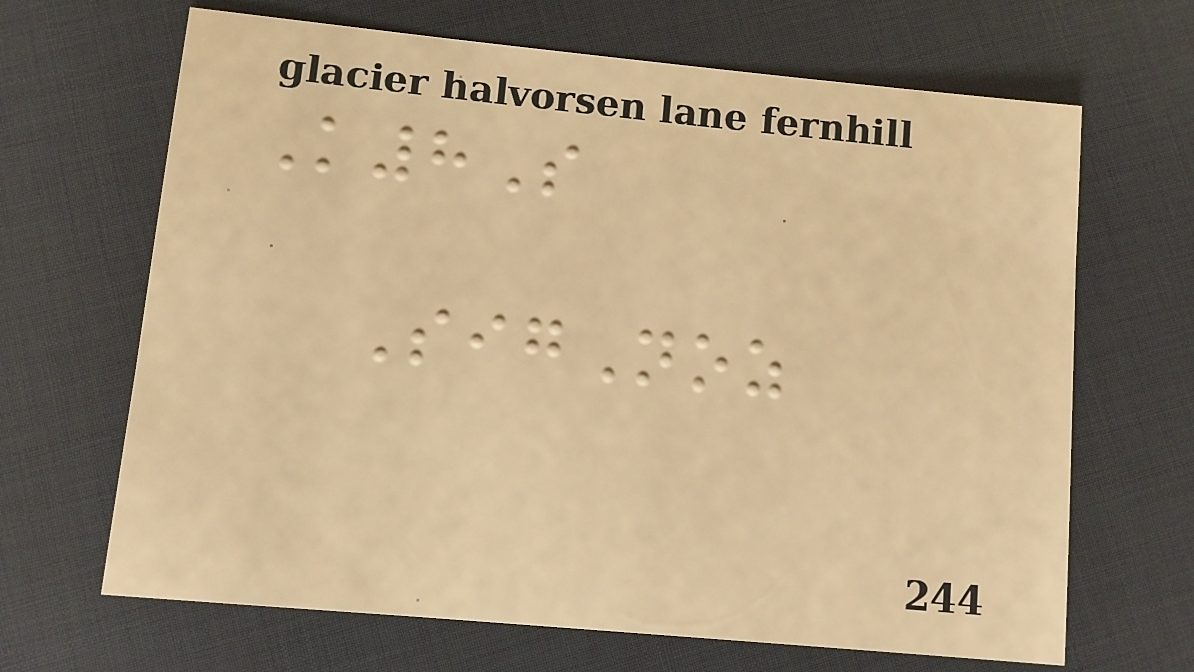K8S
SigNoz
